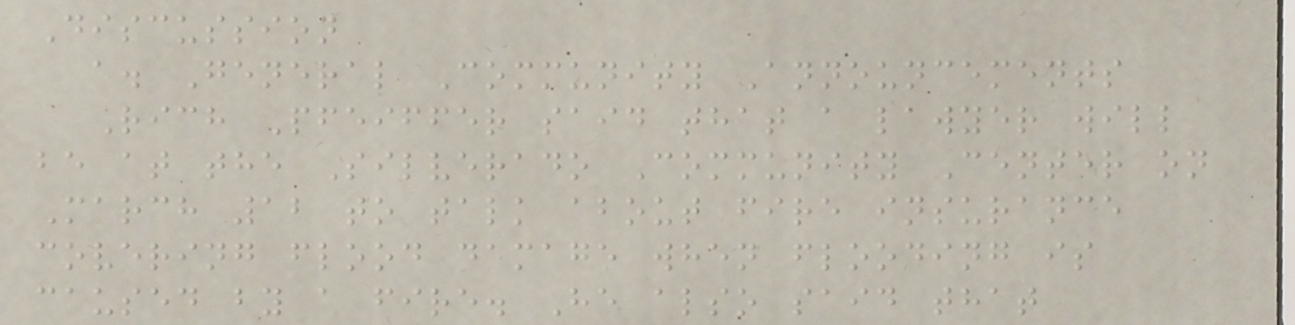Discussion
a. General Community Announcements
Rich Pfeiffer said that a lawyer will
be at the Silverado Community Center on
March 12 to talk about fire insurance
covering flood damage when flooding is
caused by a fire. He also said that
